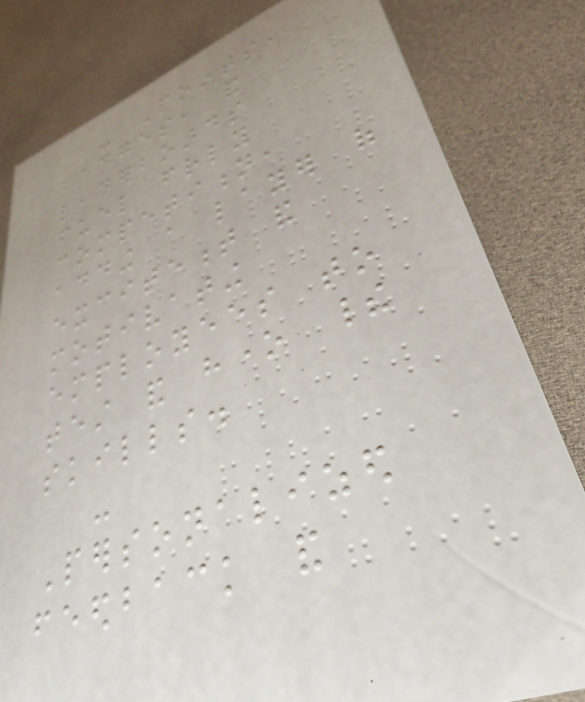- Points,
badges, and
leaderboards
fuel friendly
competition,
adding a layer of
excitement and
motivating
employees to
test and hone their
skills.
-
Personalized
feedback and
